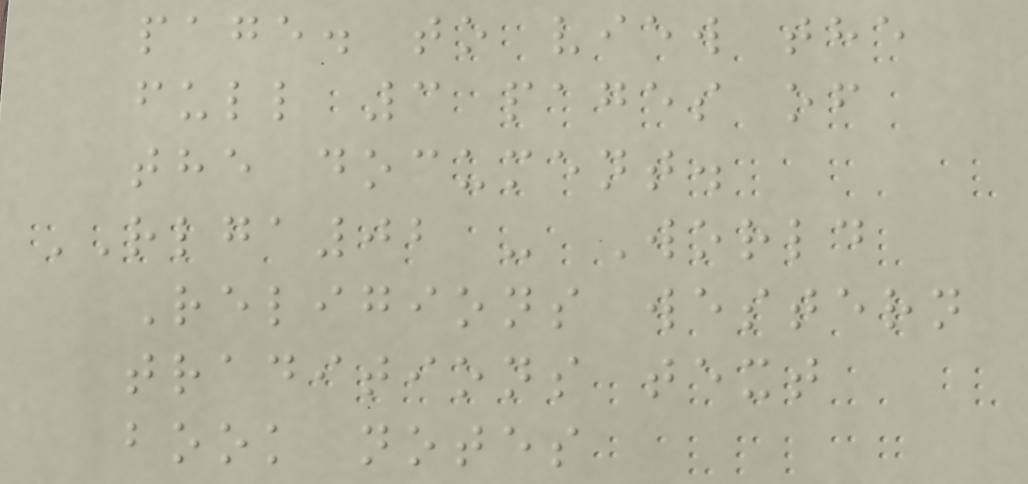page. to view the
full 3 pages of
the document.
RLGA02 - World
Religions western
traditions text
book notes
